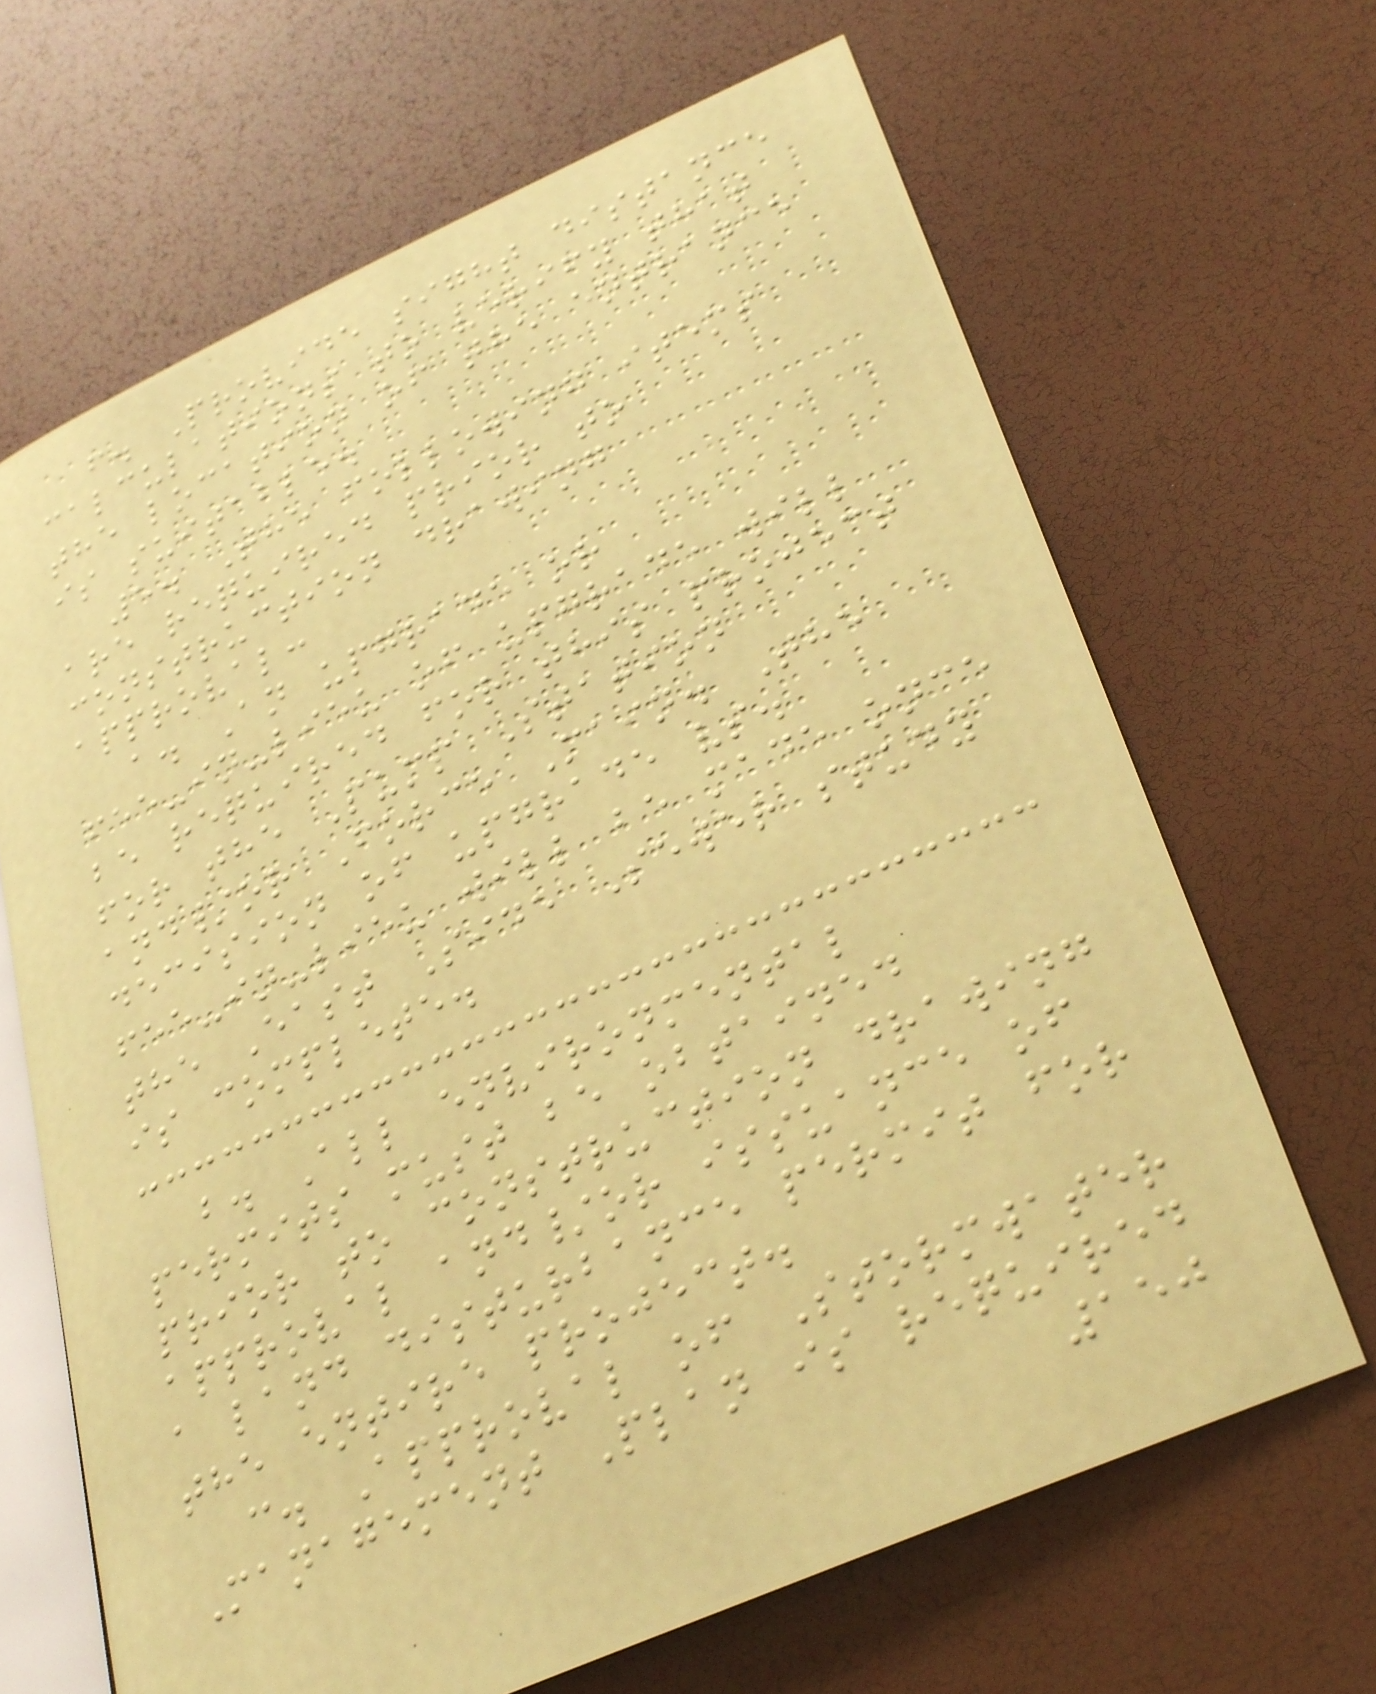f. Provide sight distance
calculations to verify that
the location of the entrance
is suitable.
5. The following items
are required prior to
construction drawing
approval:
a. An upgrade or
fee-in-lieu of upgrade will
be required for this project
for the Pump Station
and/or Force Main. The
decision of upgrade vs.
fee-in-lieu will be made once
the East Side Sewer study
is complete.
b. All environmental
permits must be obtained
prior to construction drawing
approval and/or issuance of
a land disturbance permit for
the entire project.
c. Approval of Stormwater
Management Plan is required
150
